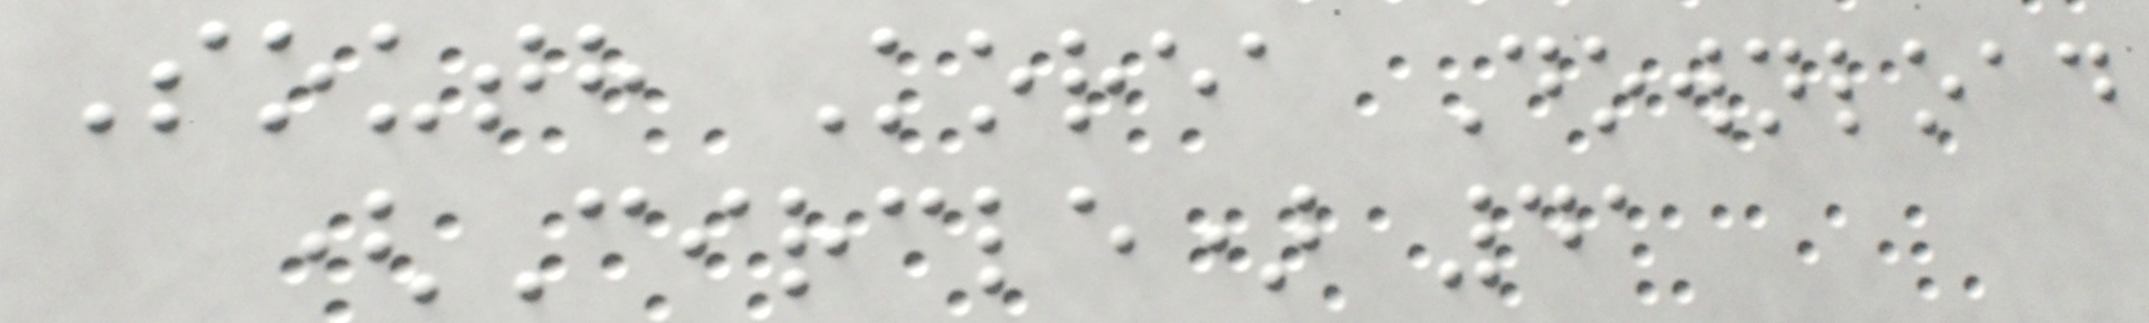South Korea Download
(Circle) 41
